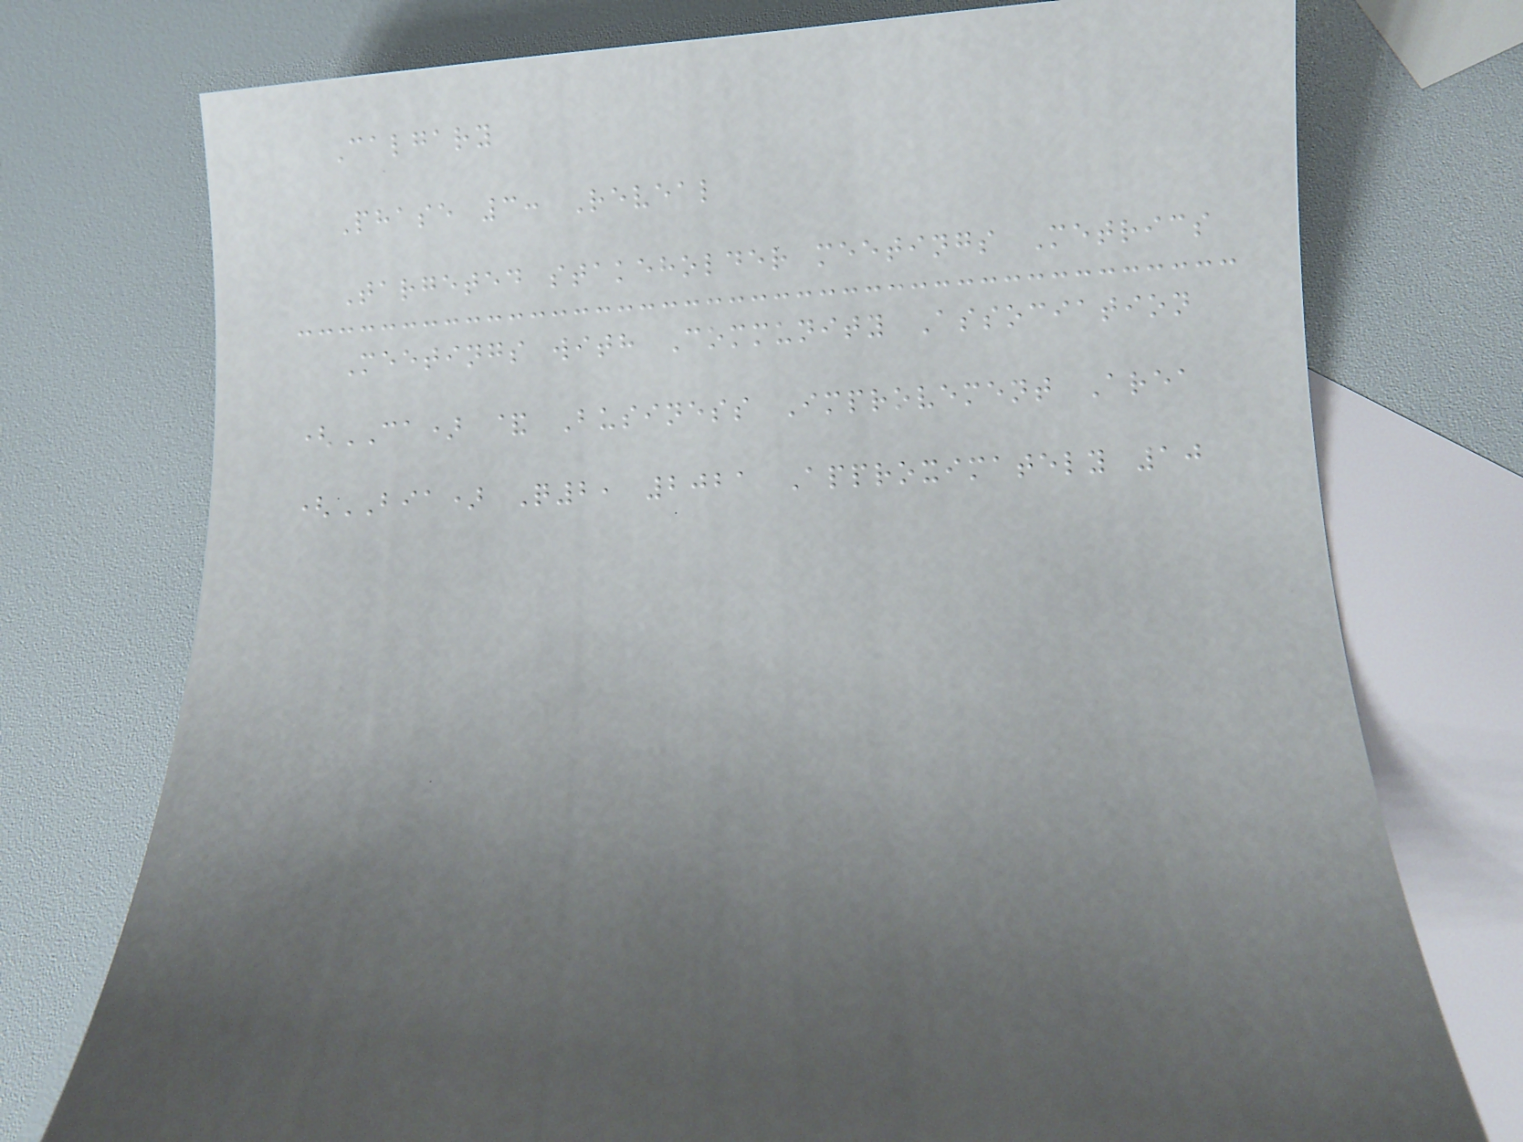Calgary
Phase 3: Reveal
Targeted stakeholder meetings Metrics
Meetings with Community Association
(CA) & Business Improvement Area
(BIA) Q2, 2021 Approximately 10
